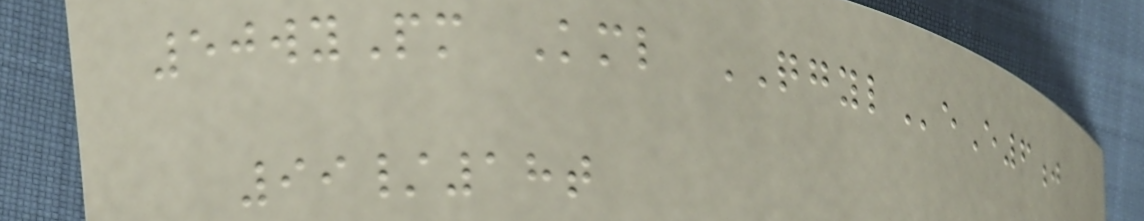50wyPm Kml QGYLeE6j
99/18t
